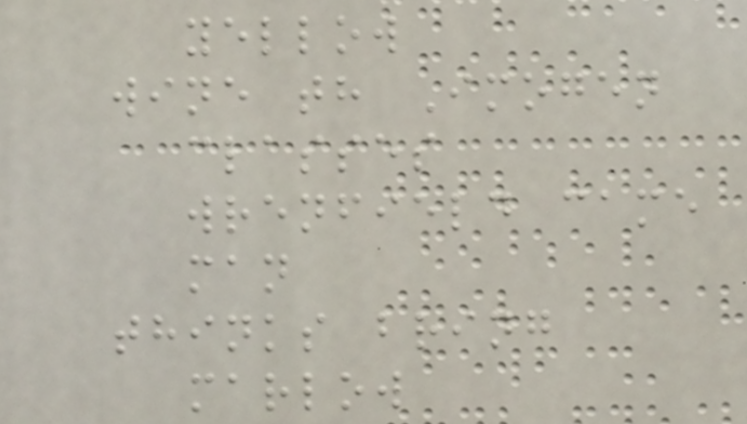yellow
wine th Imogen
classes
wrenfield came
man
thinks bring
marlow
